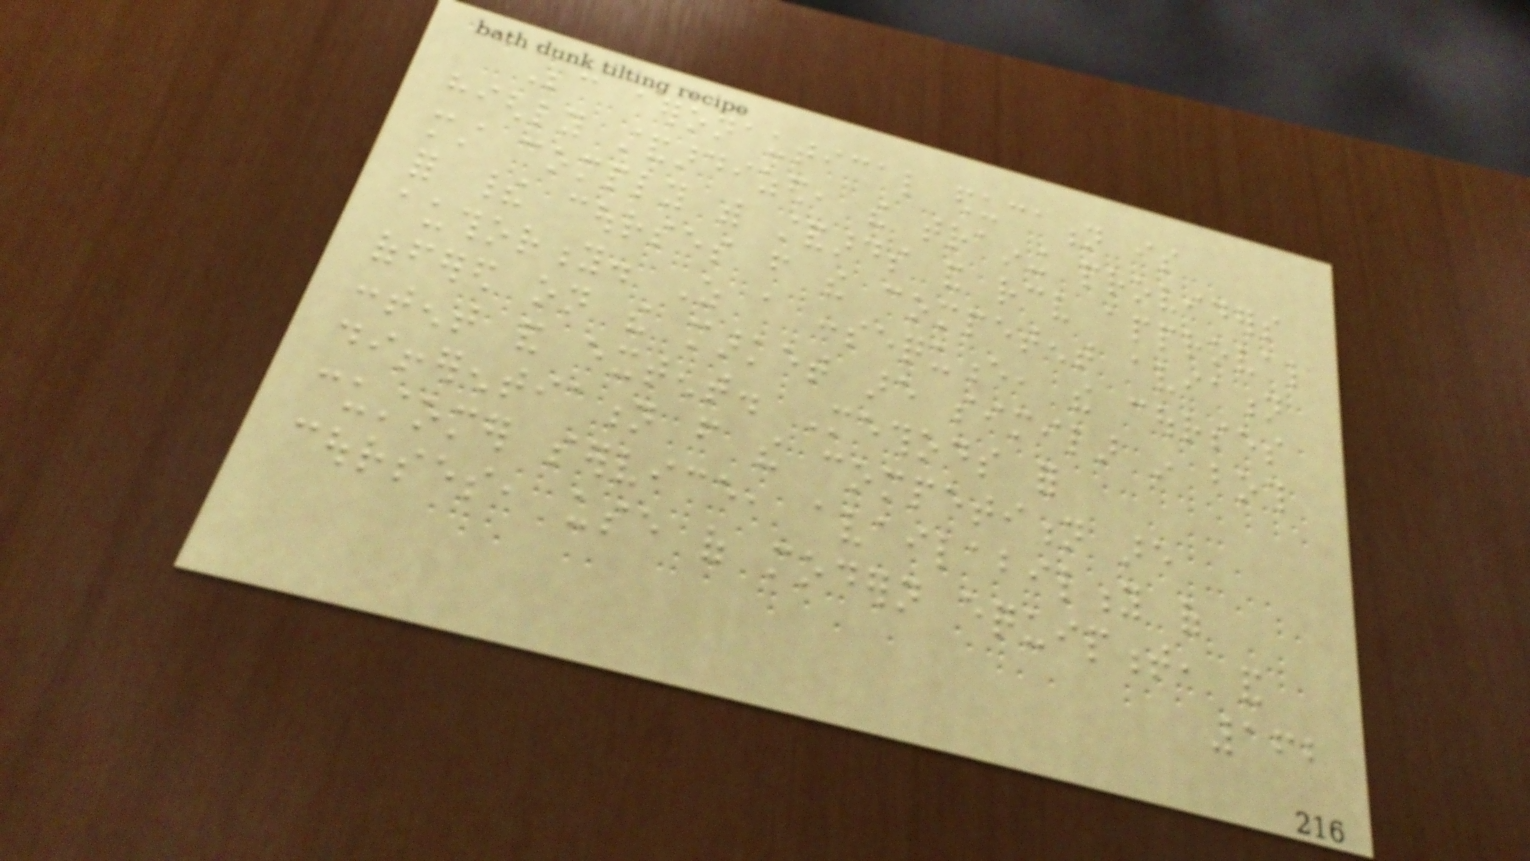Because aeronautical education is
highly standardized, the training providers
must comply with standards and receive approval
for their courses from the competent aviation
authority. As a consequence, the courses
offered on the market are similar in both
content and extent. Methods for
differentiation from the competition are
customer service, availability of
courses, use of modern equipment, and
162
